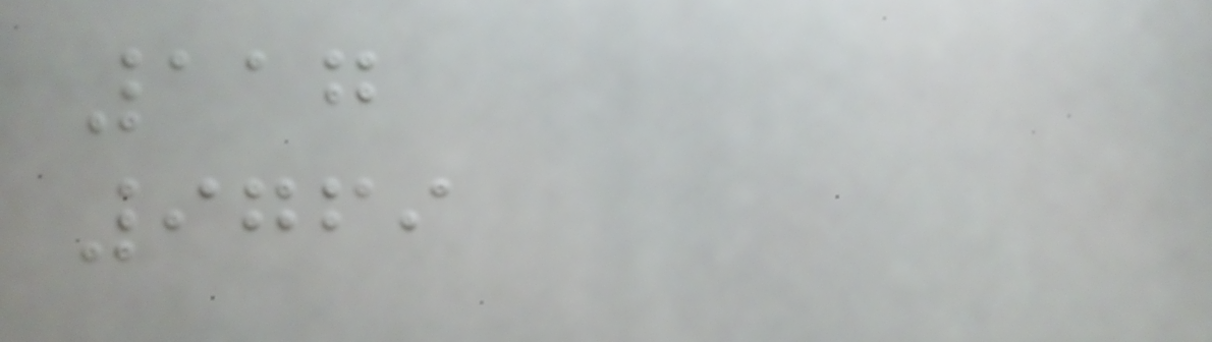117
9769
